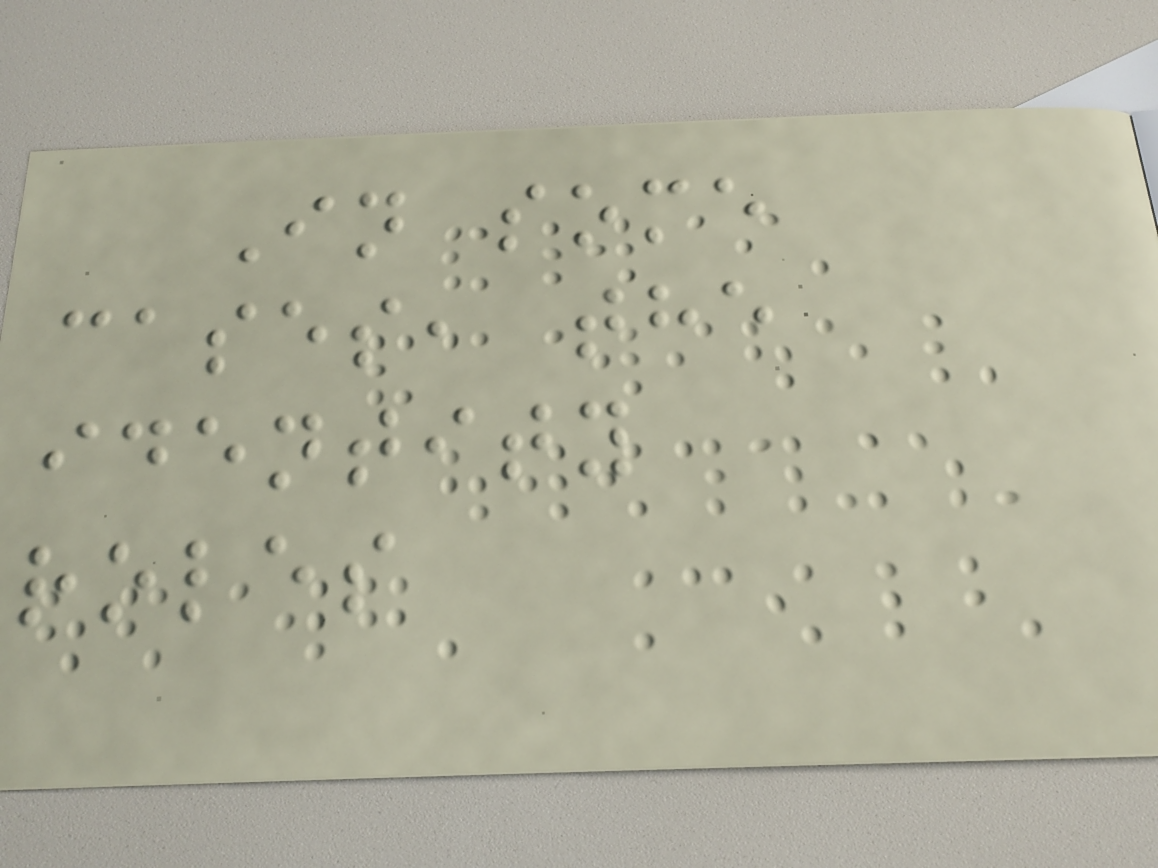In some
cases, the
identity
roles
